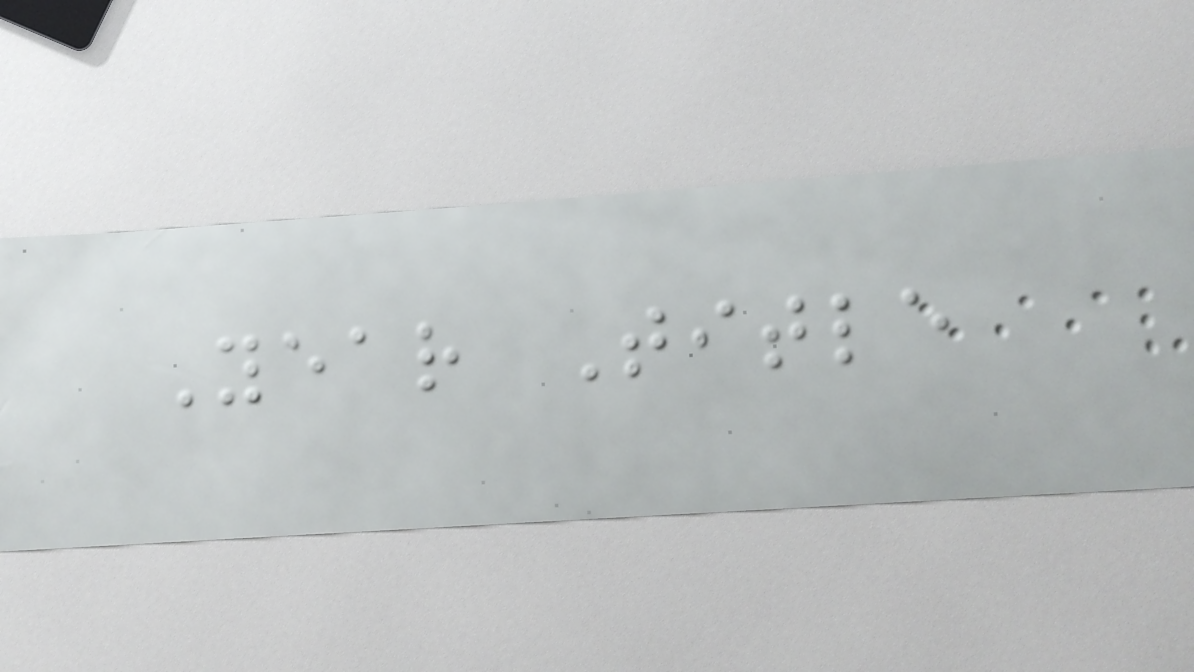Year Title
